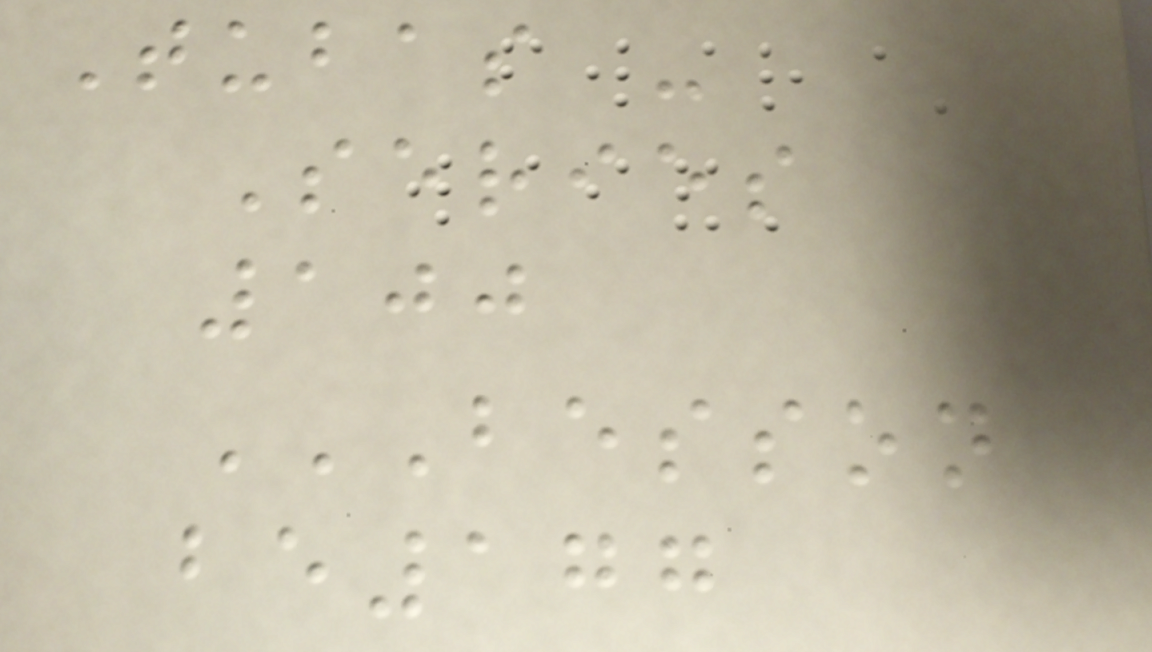Tubas -
Series
100
BESSON
BE177
